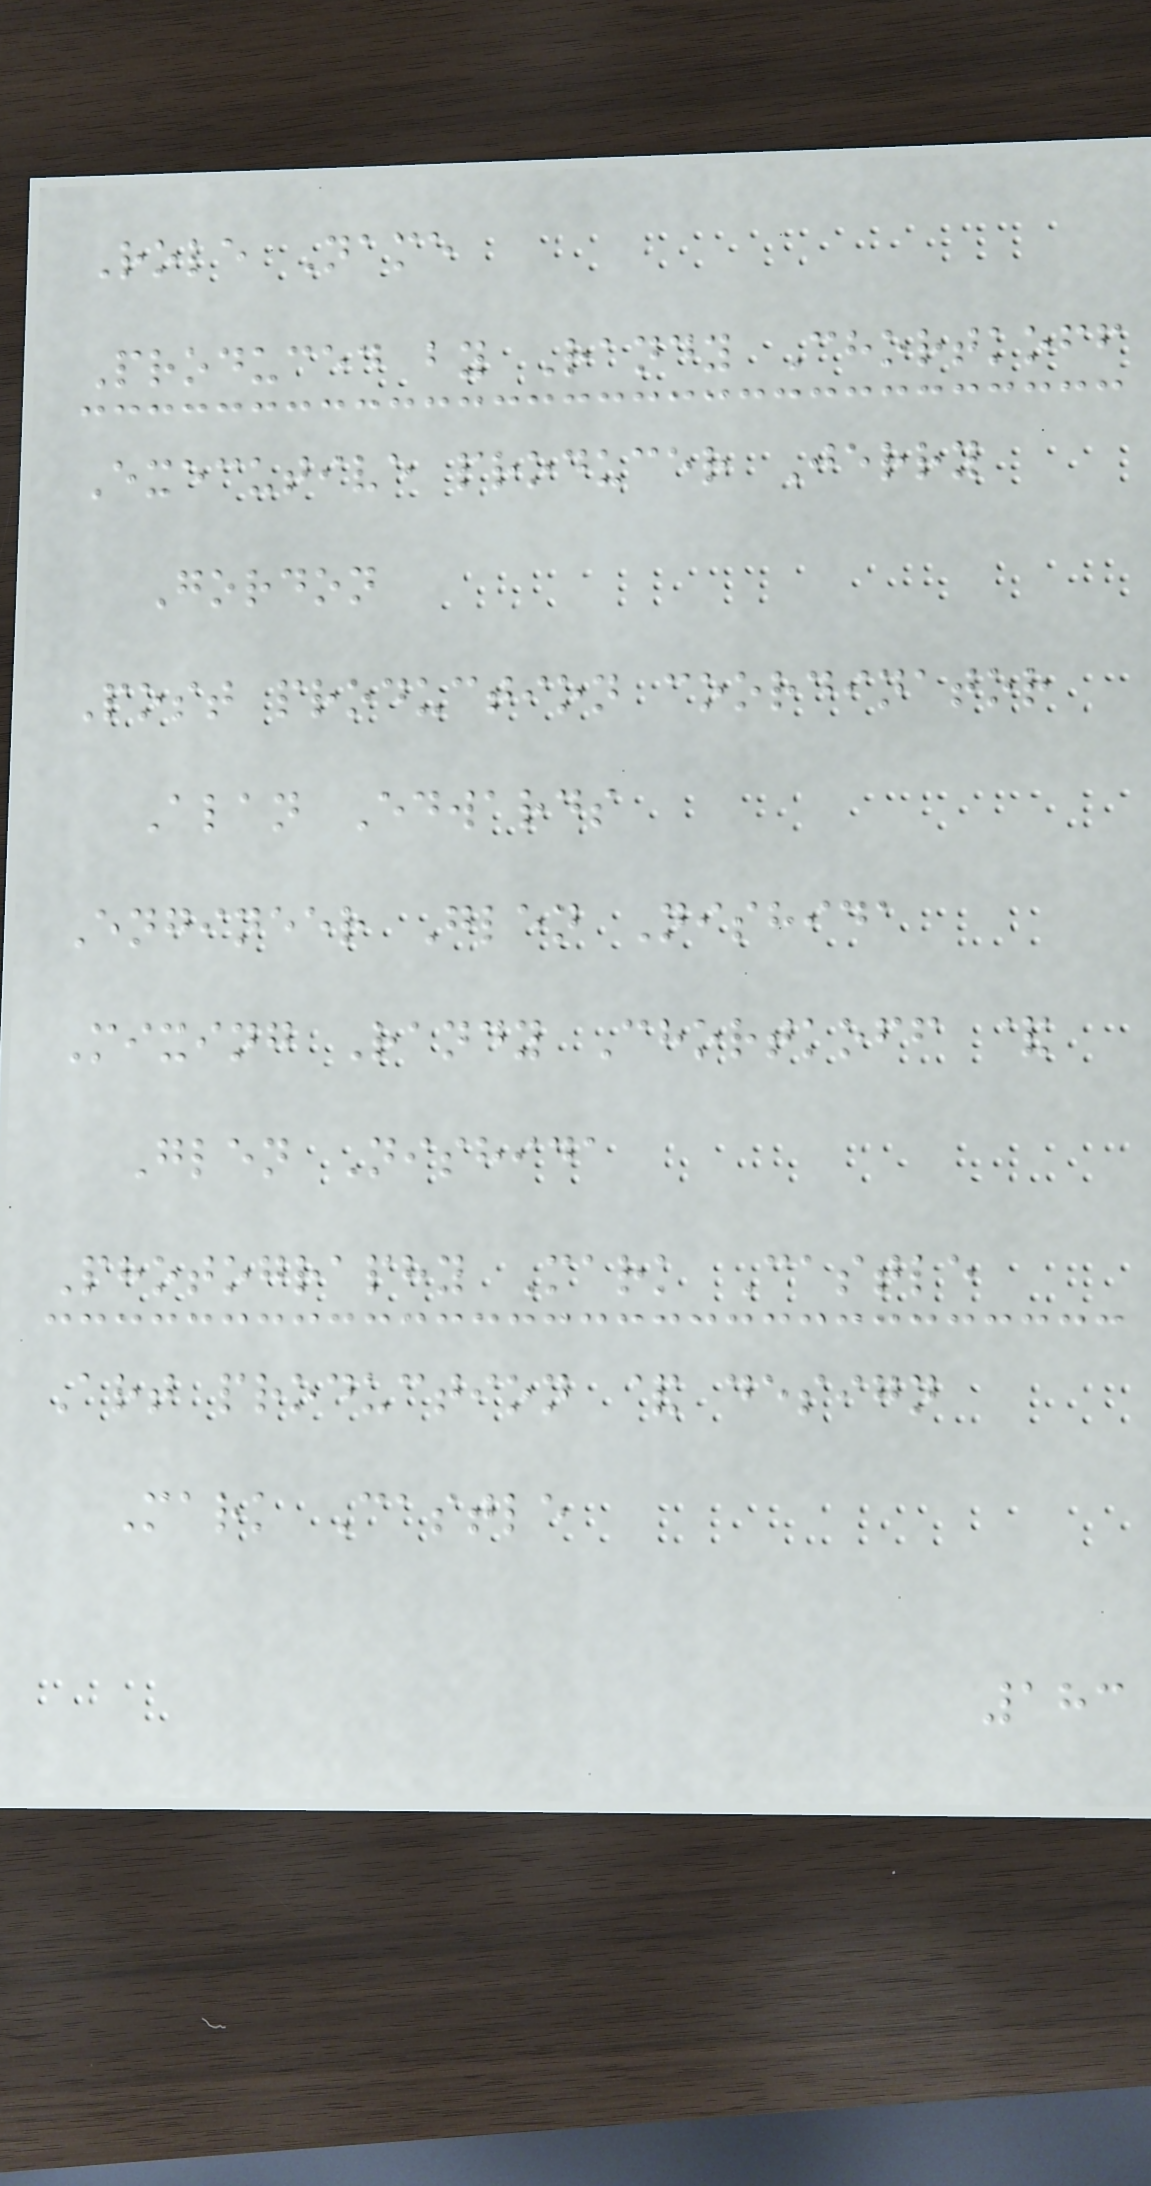Role Name
Produced by Randy Chortkoff
Executive producer Jerry
Gordon
Post production coordinator
Alan Edwards
Engineer Glen Nishida
Mixing Randy Chortkoff &
Glen Nishida
Photography Mark Castle
Art production & design
Mark Castle
183
